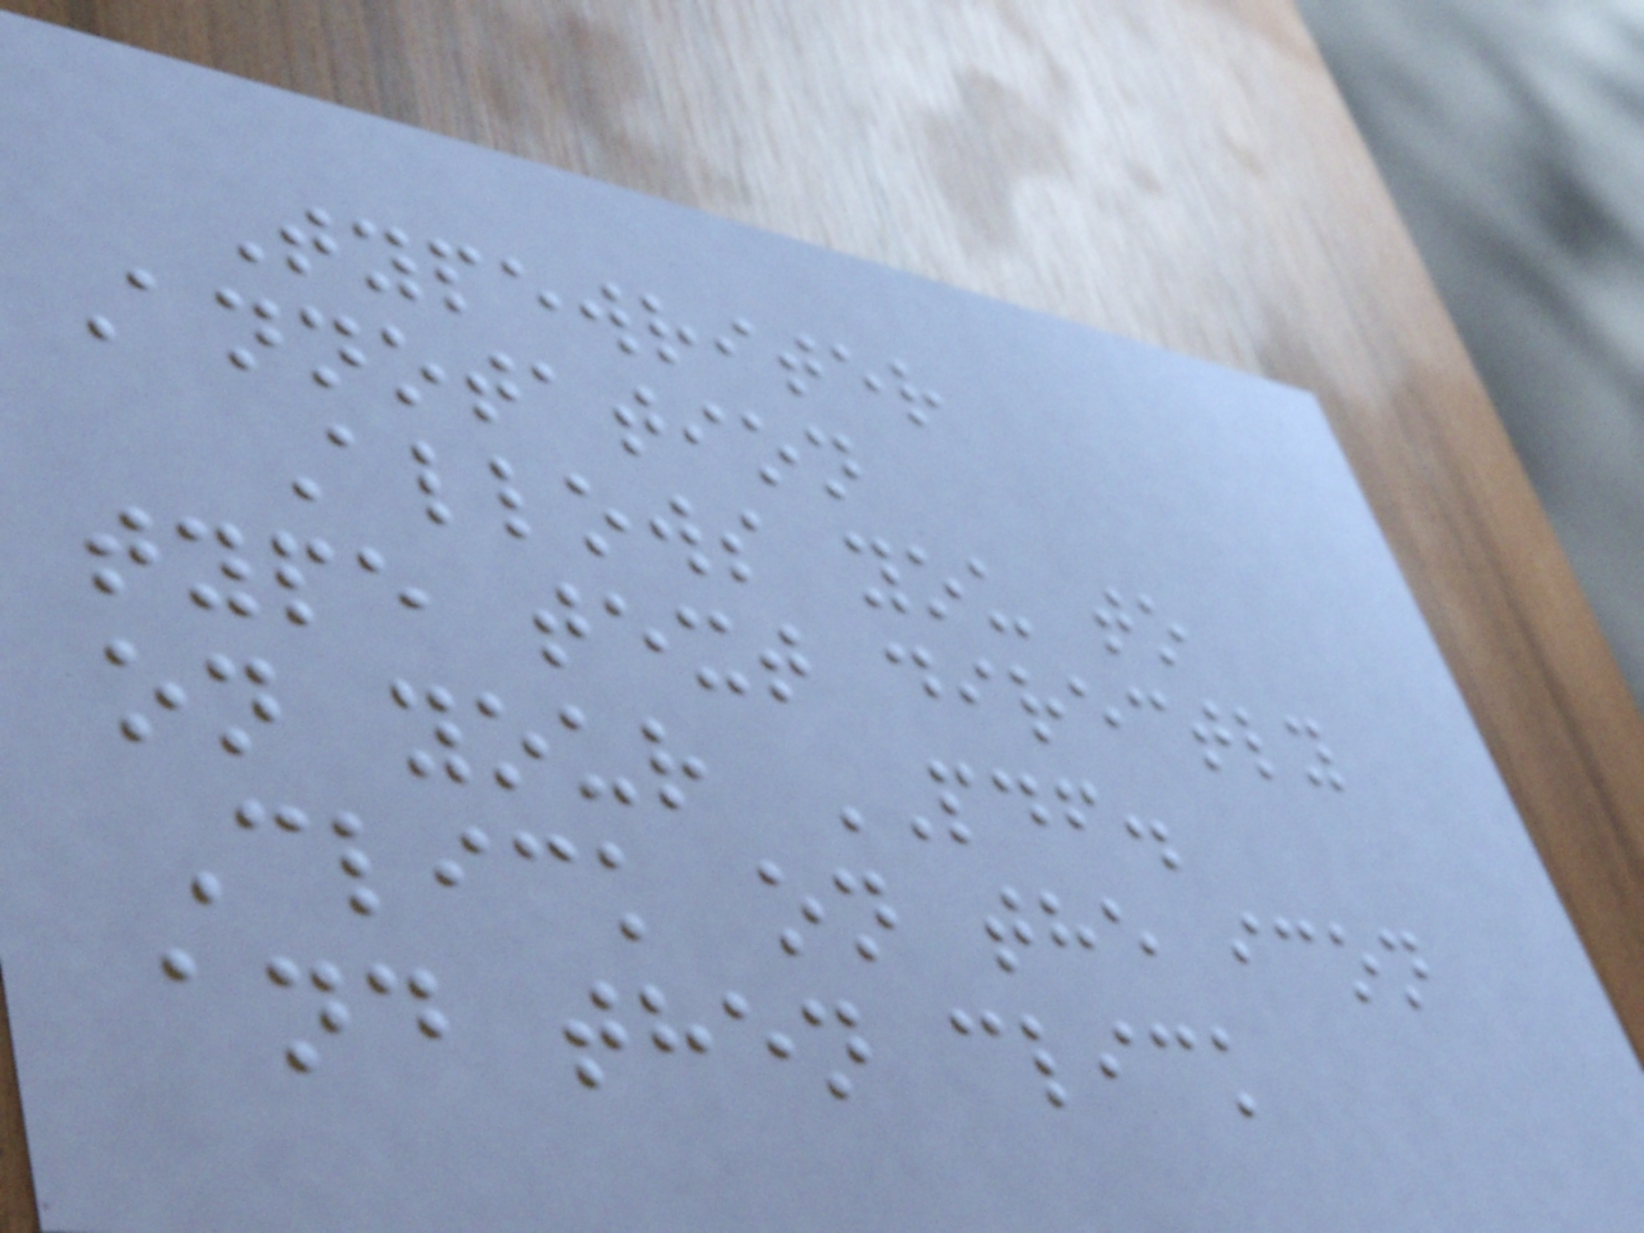Typewriter
Annotation
Allows you to
type text directly
on your PDF.
Click on the icon
and then click
